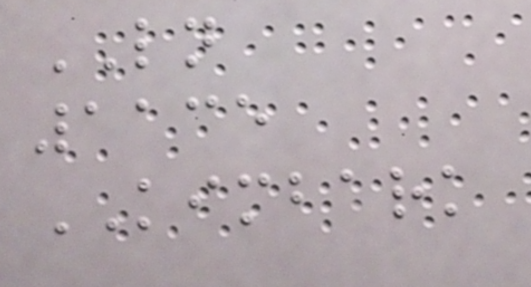LN
1135
KIMBARK
